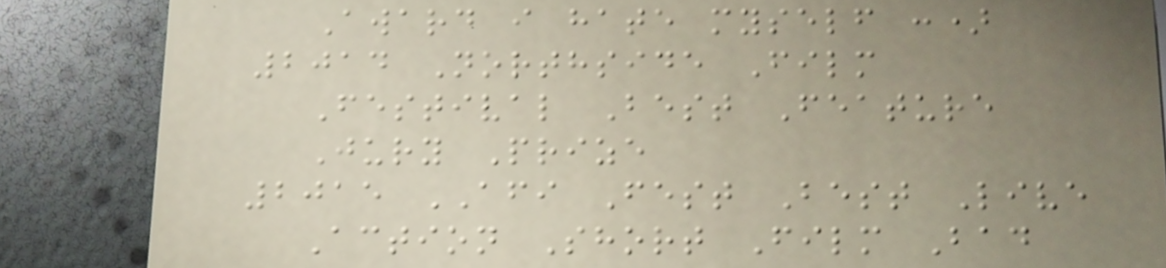Award i hate myself :)
2014 Northside Film
Festival Best Feature
Jury Prize
2015 AFI Fest Best Live
Action Short Film Bad
